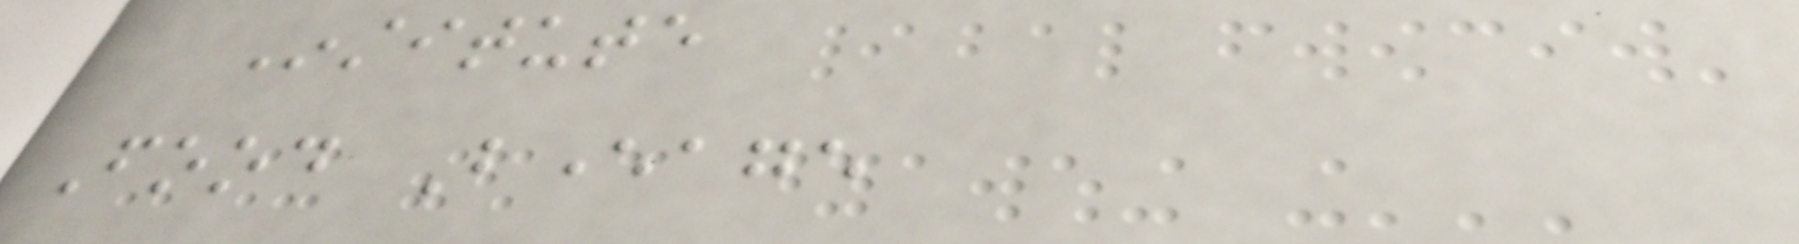Institute
Food Beverage
